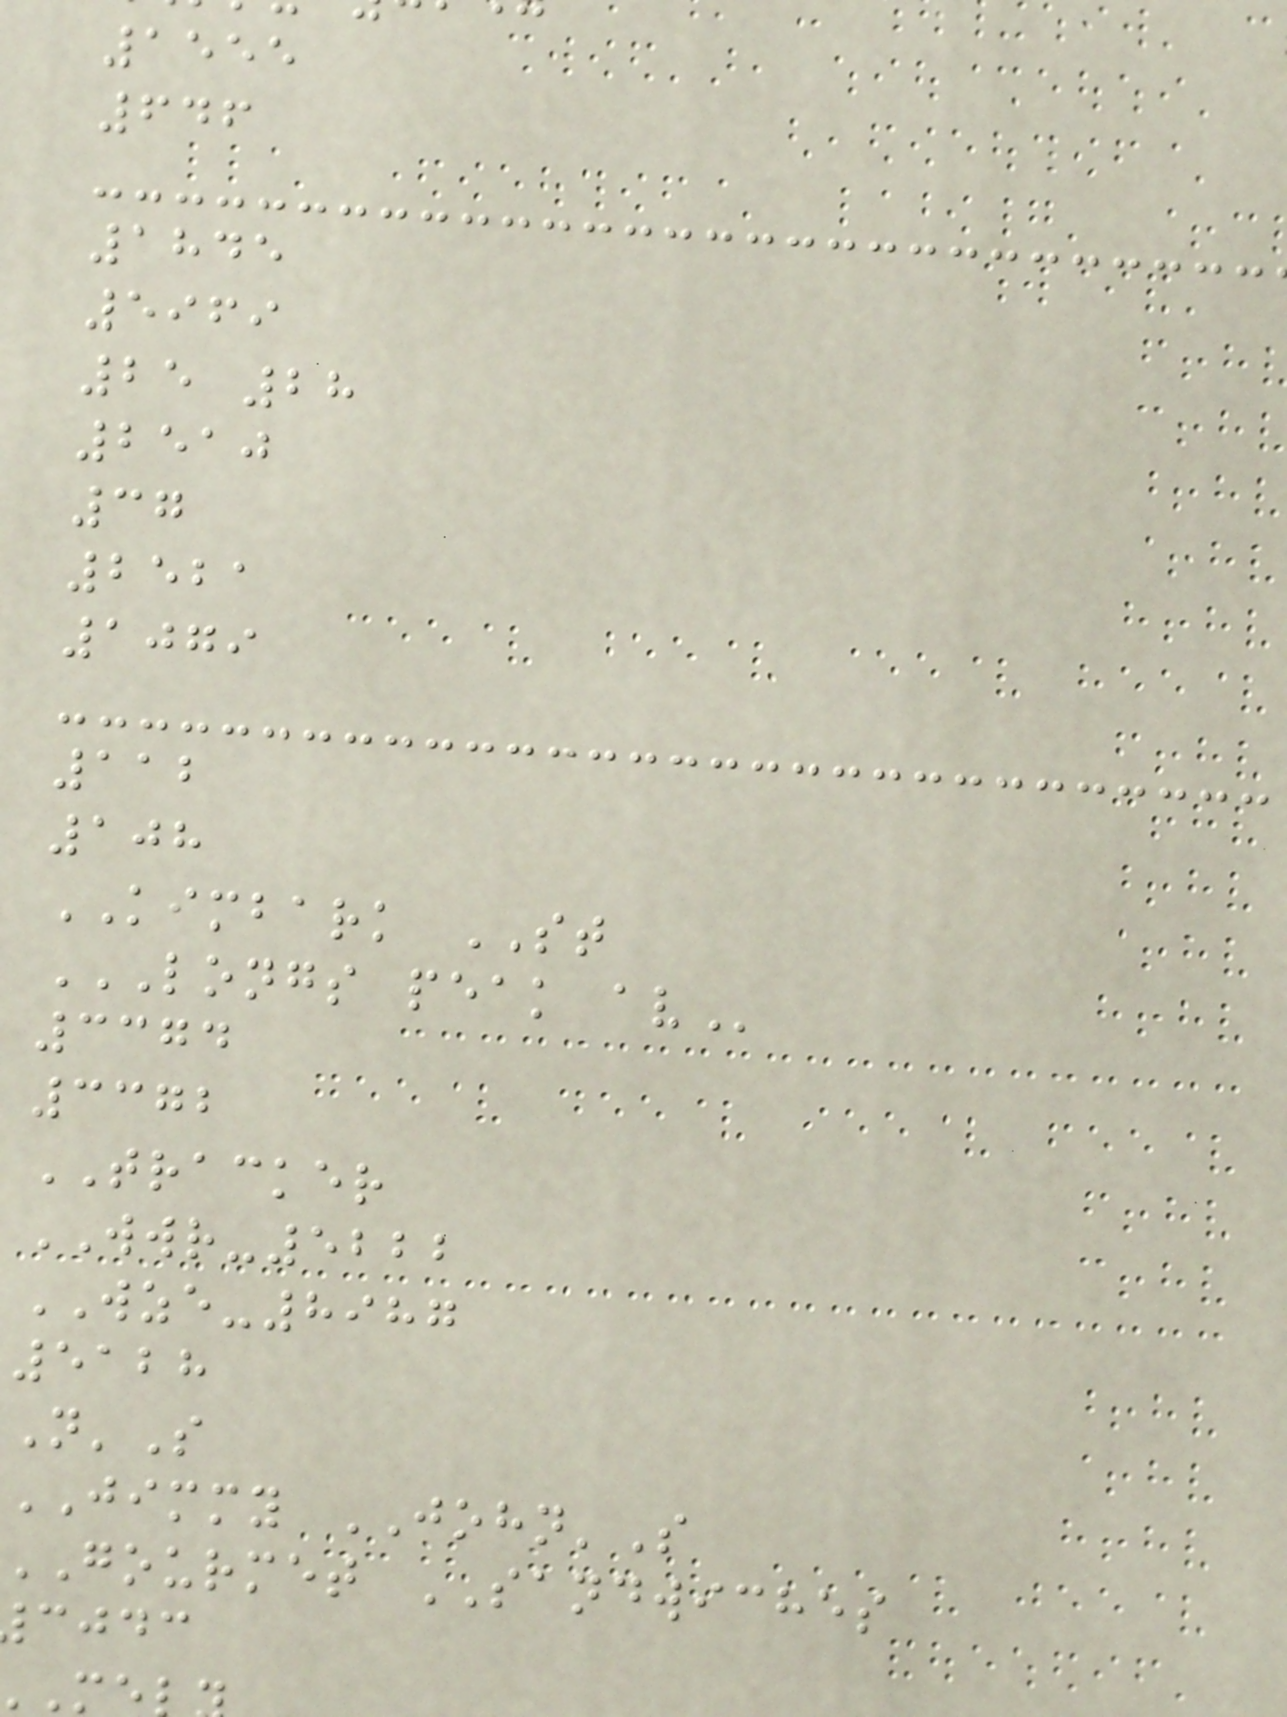1555
646
1845
5969
25 28
2510
37
2521
1079
112
108
KIMBARK ST
LONGS PEAK AV
3374
3372
TRACKER
WWR-5222
WZE-8987
5128
N'S
JIMMY JOHN'S
gourmet SANDWICHES
cjdc
